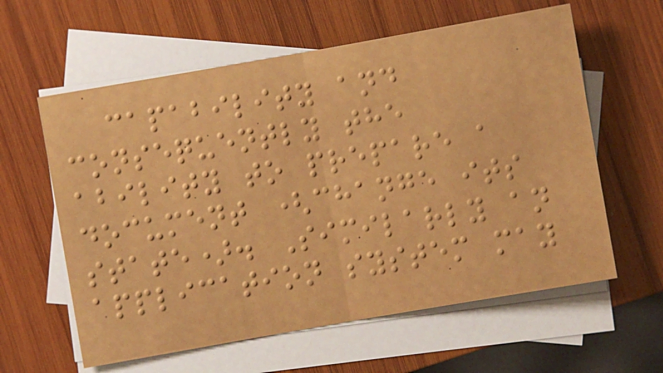capability and
consequently the
ability to prepare a
document (change its
state). Similarly an
application system may
